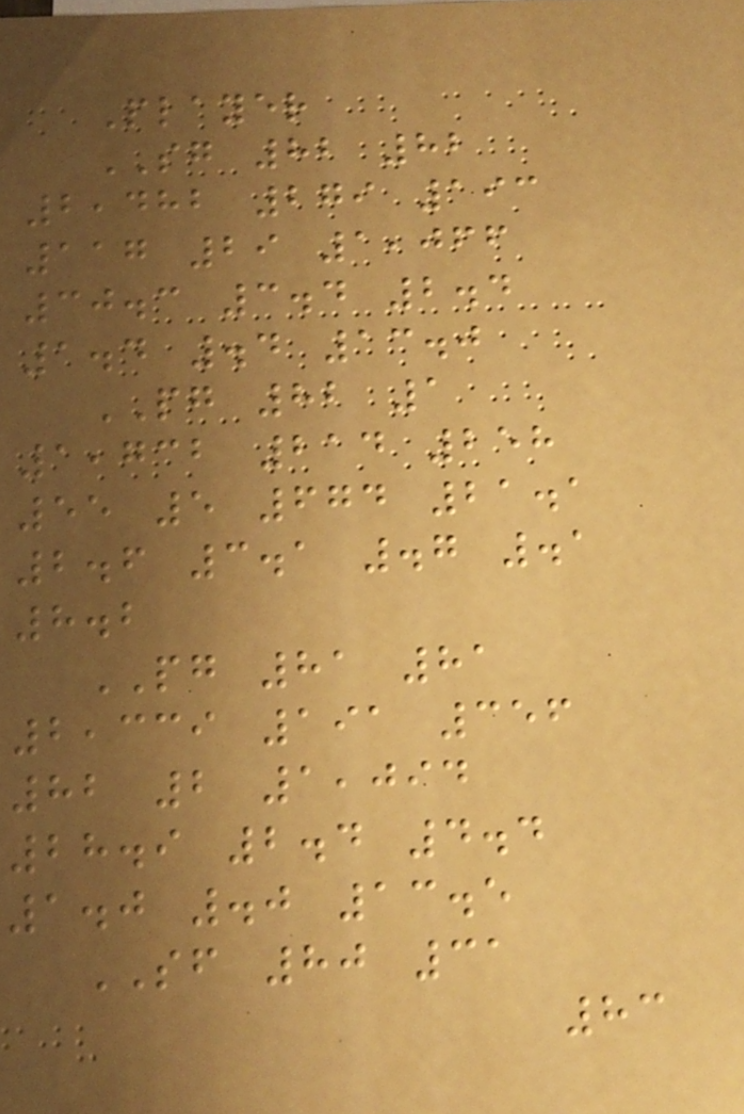Player
SG 82 82
2,482 279 193
117 29 1,066
30.3 3.4 2.4
1.4 .4 13.0
PG 82 1
1,732 214 258
55 5 674 21.1
2.6 3.1 .7 .1
8.2
PG 81 81
2,339 191 356
82 2 1,094
28.9 2.4 4.4
1.0 .0 13.5
SF 80 31
83
